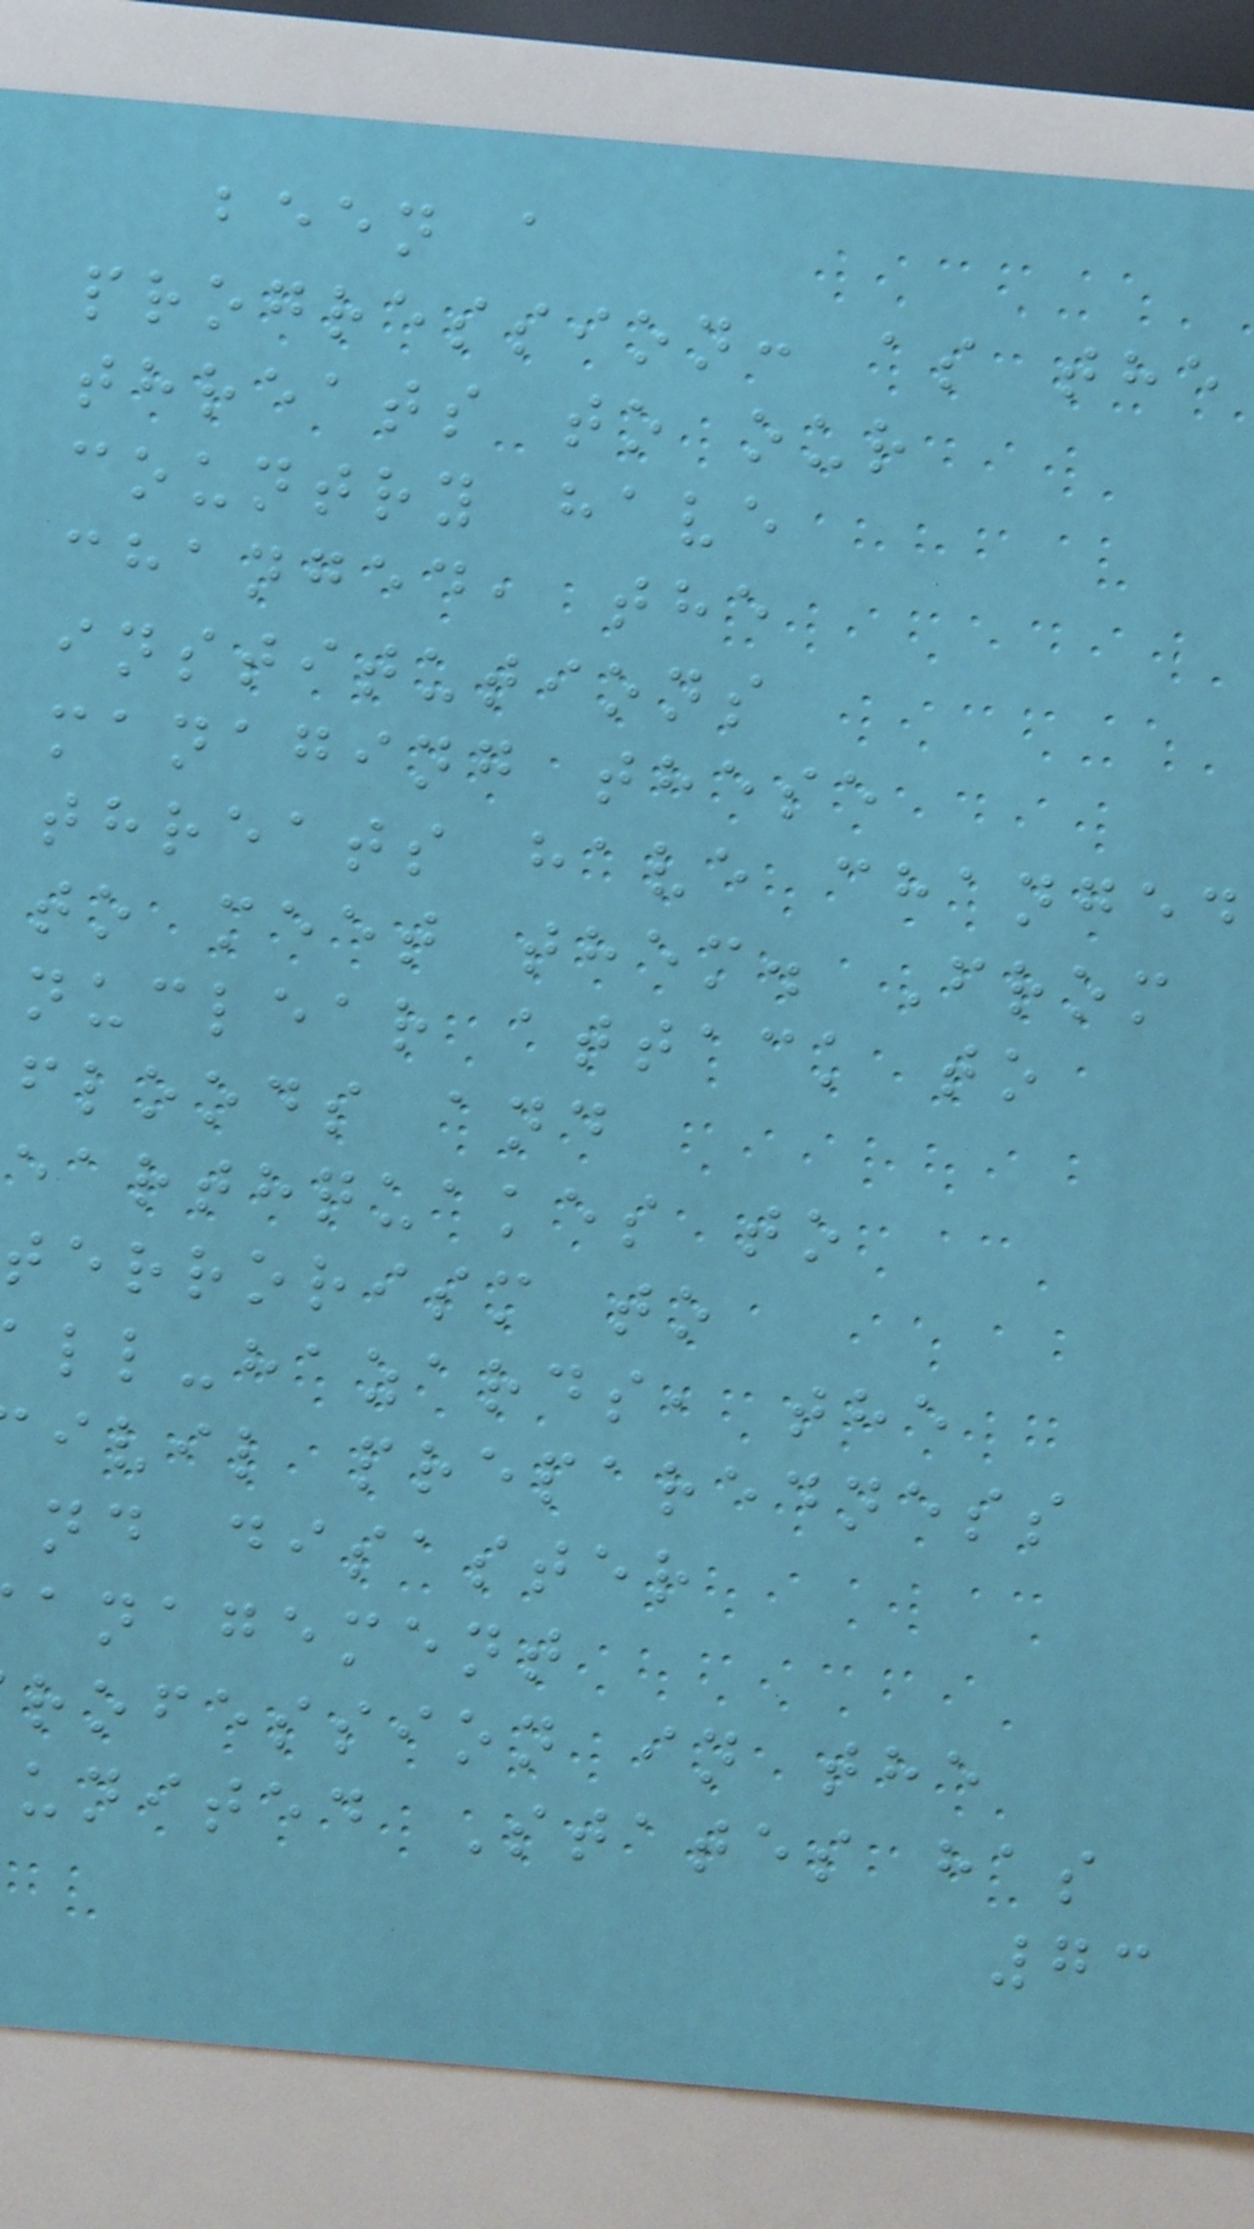been a
progression: as the
threats to our
country have
changed, the
institutions
managing these
threats have changed
to meet them. From
nuclear attack to
floods and
earthquakes to
terrorism to
ll-hazards, the
ivil preparedness
nd disaster
anagement
rofession in the
united States has
73
